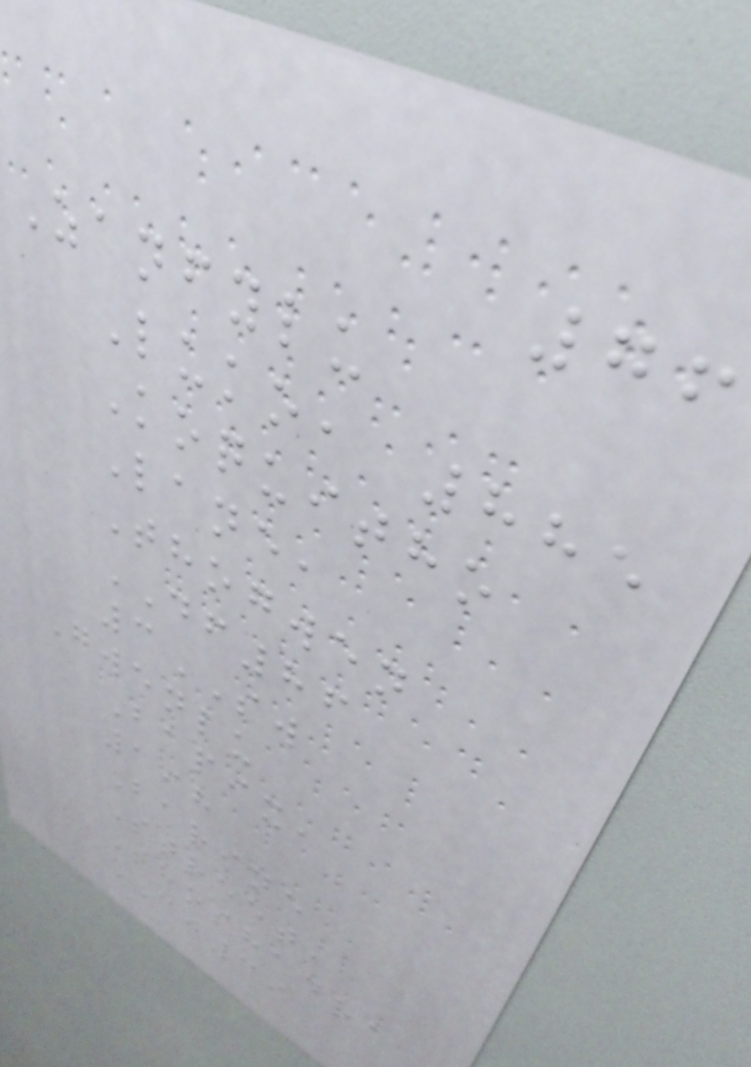76
Zanfylu
Luko, 885
Koquitho
Lane,
Thogwen
DF86
3SW
Gwenlu
Bapix,
198
Barine
Street,
Thoshadra
CJ39
